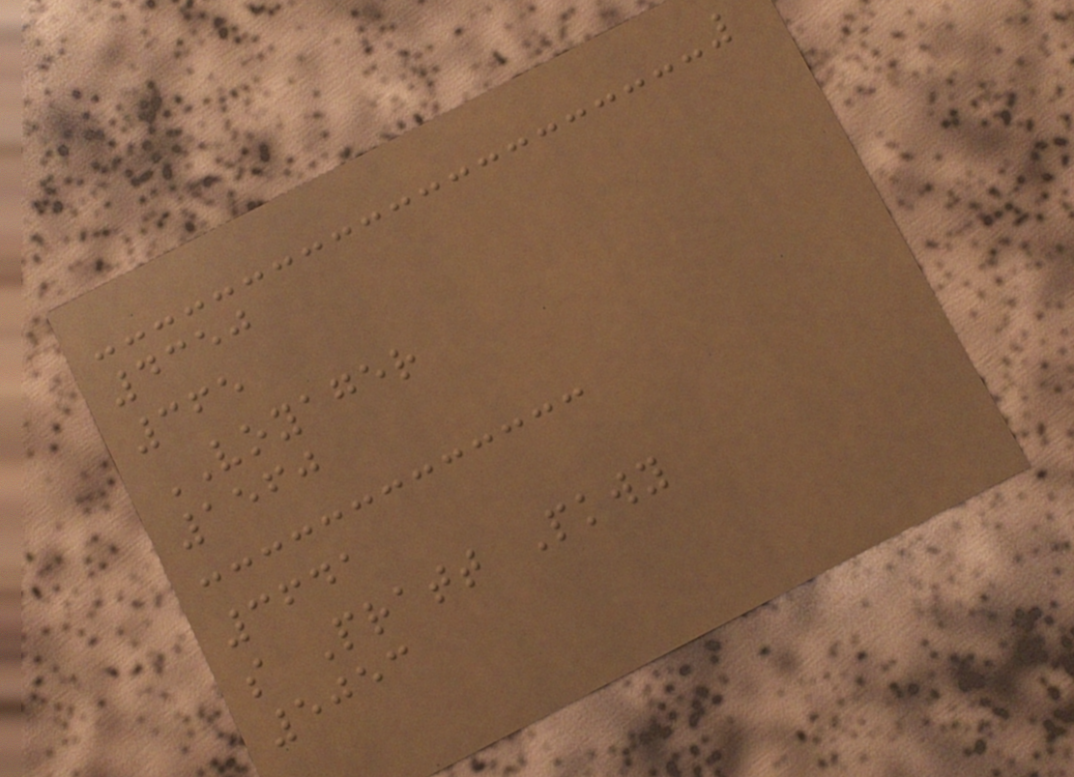4350
365
VOYAGER
1560
3641
s Pratt Pkwy
5053
